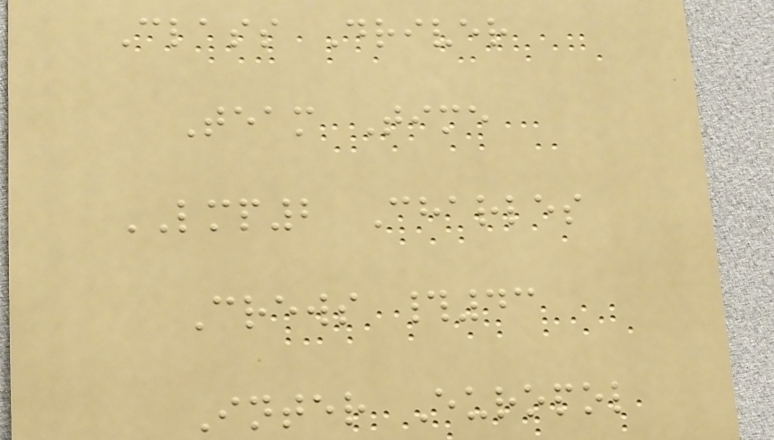Class Driver
Team Time
LMP2 Charles
Crews #43
Inter Europol
